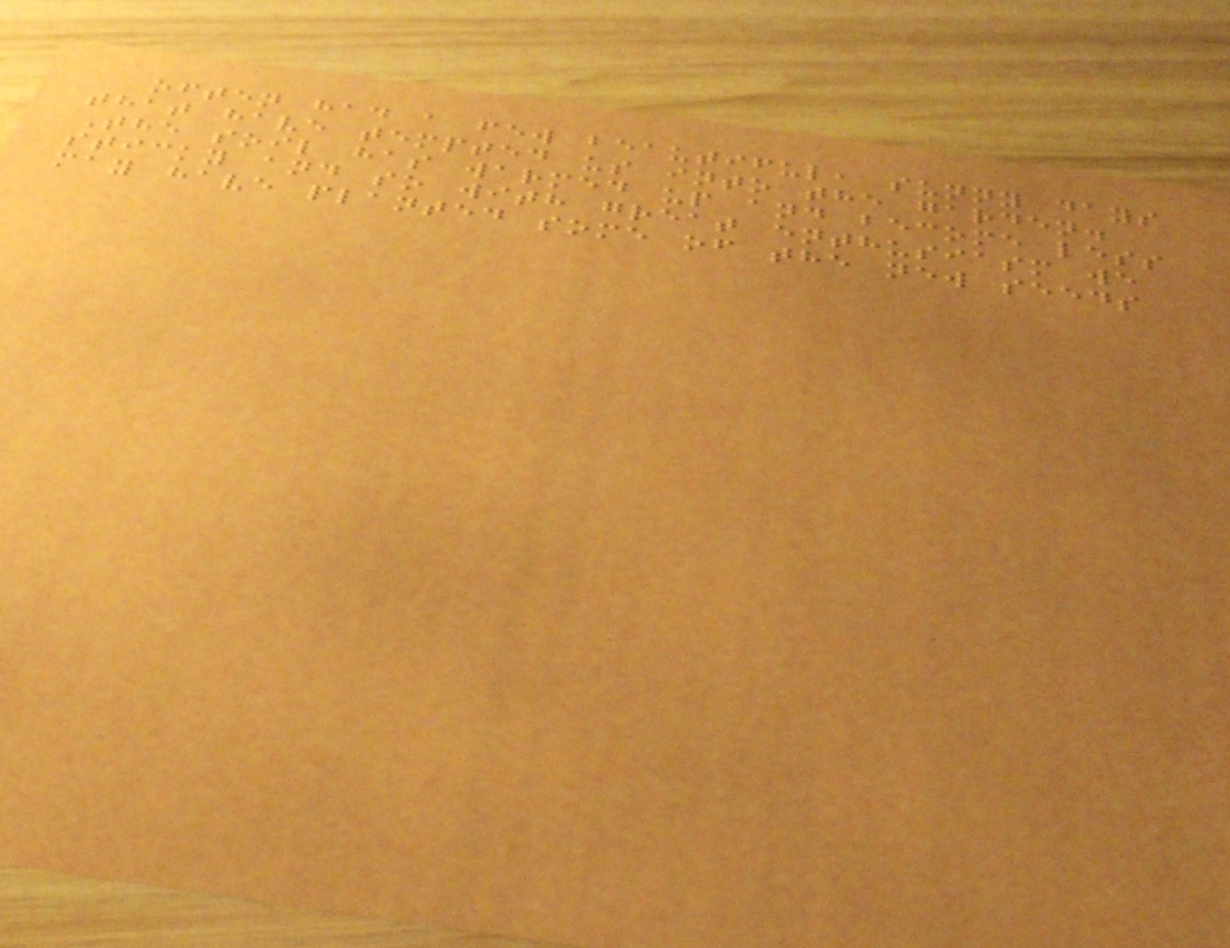often had a few beautiful, sunny days
that have tempted us into the garden.
The soil has warmed up and become less
sticky and so with great enthusiasm we
may have planted some of the new seeds
